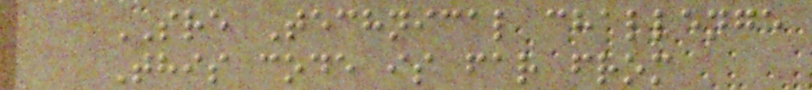SRE Technical challenge
This code is far from
